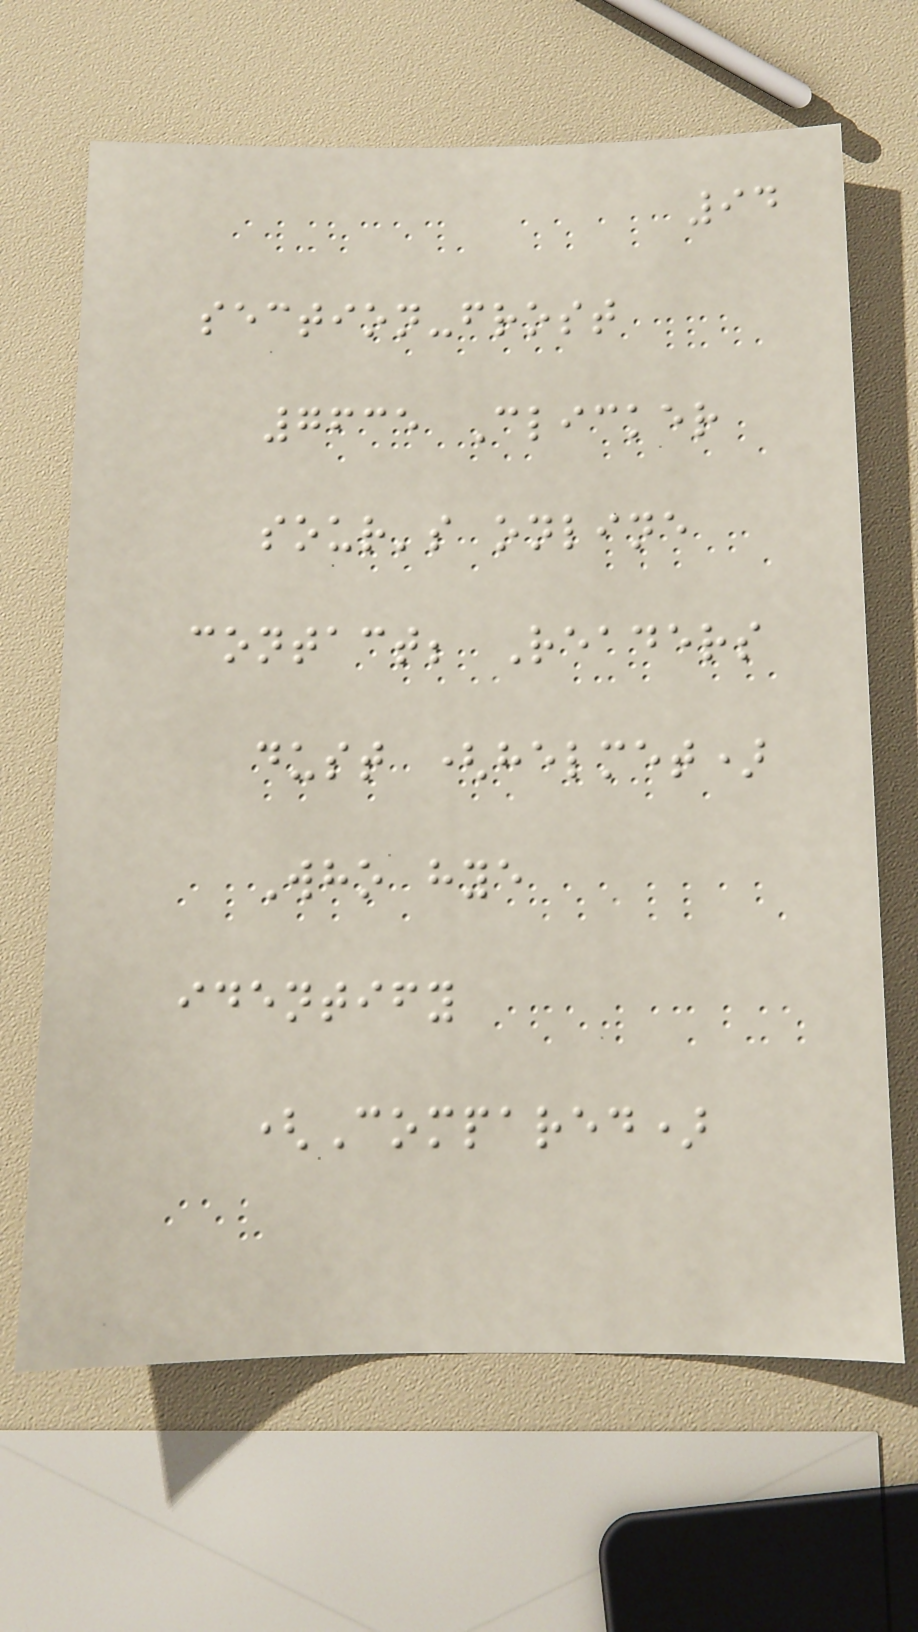94
section-frost
7635 Clicker
sour's online
contact; Readers
dust (helmet)
Who hye
identify
(Compared)
